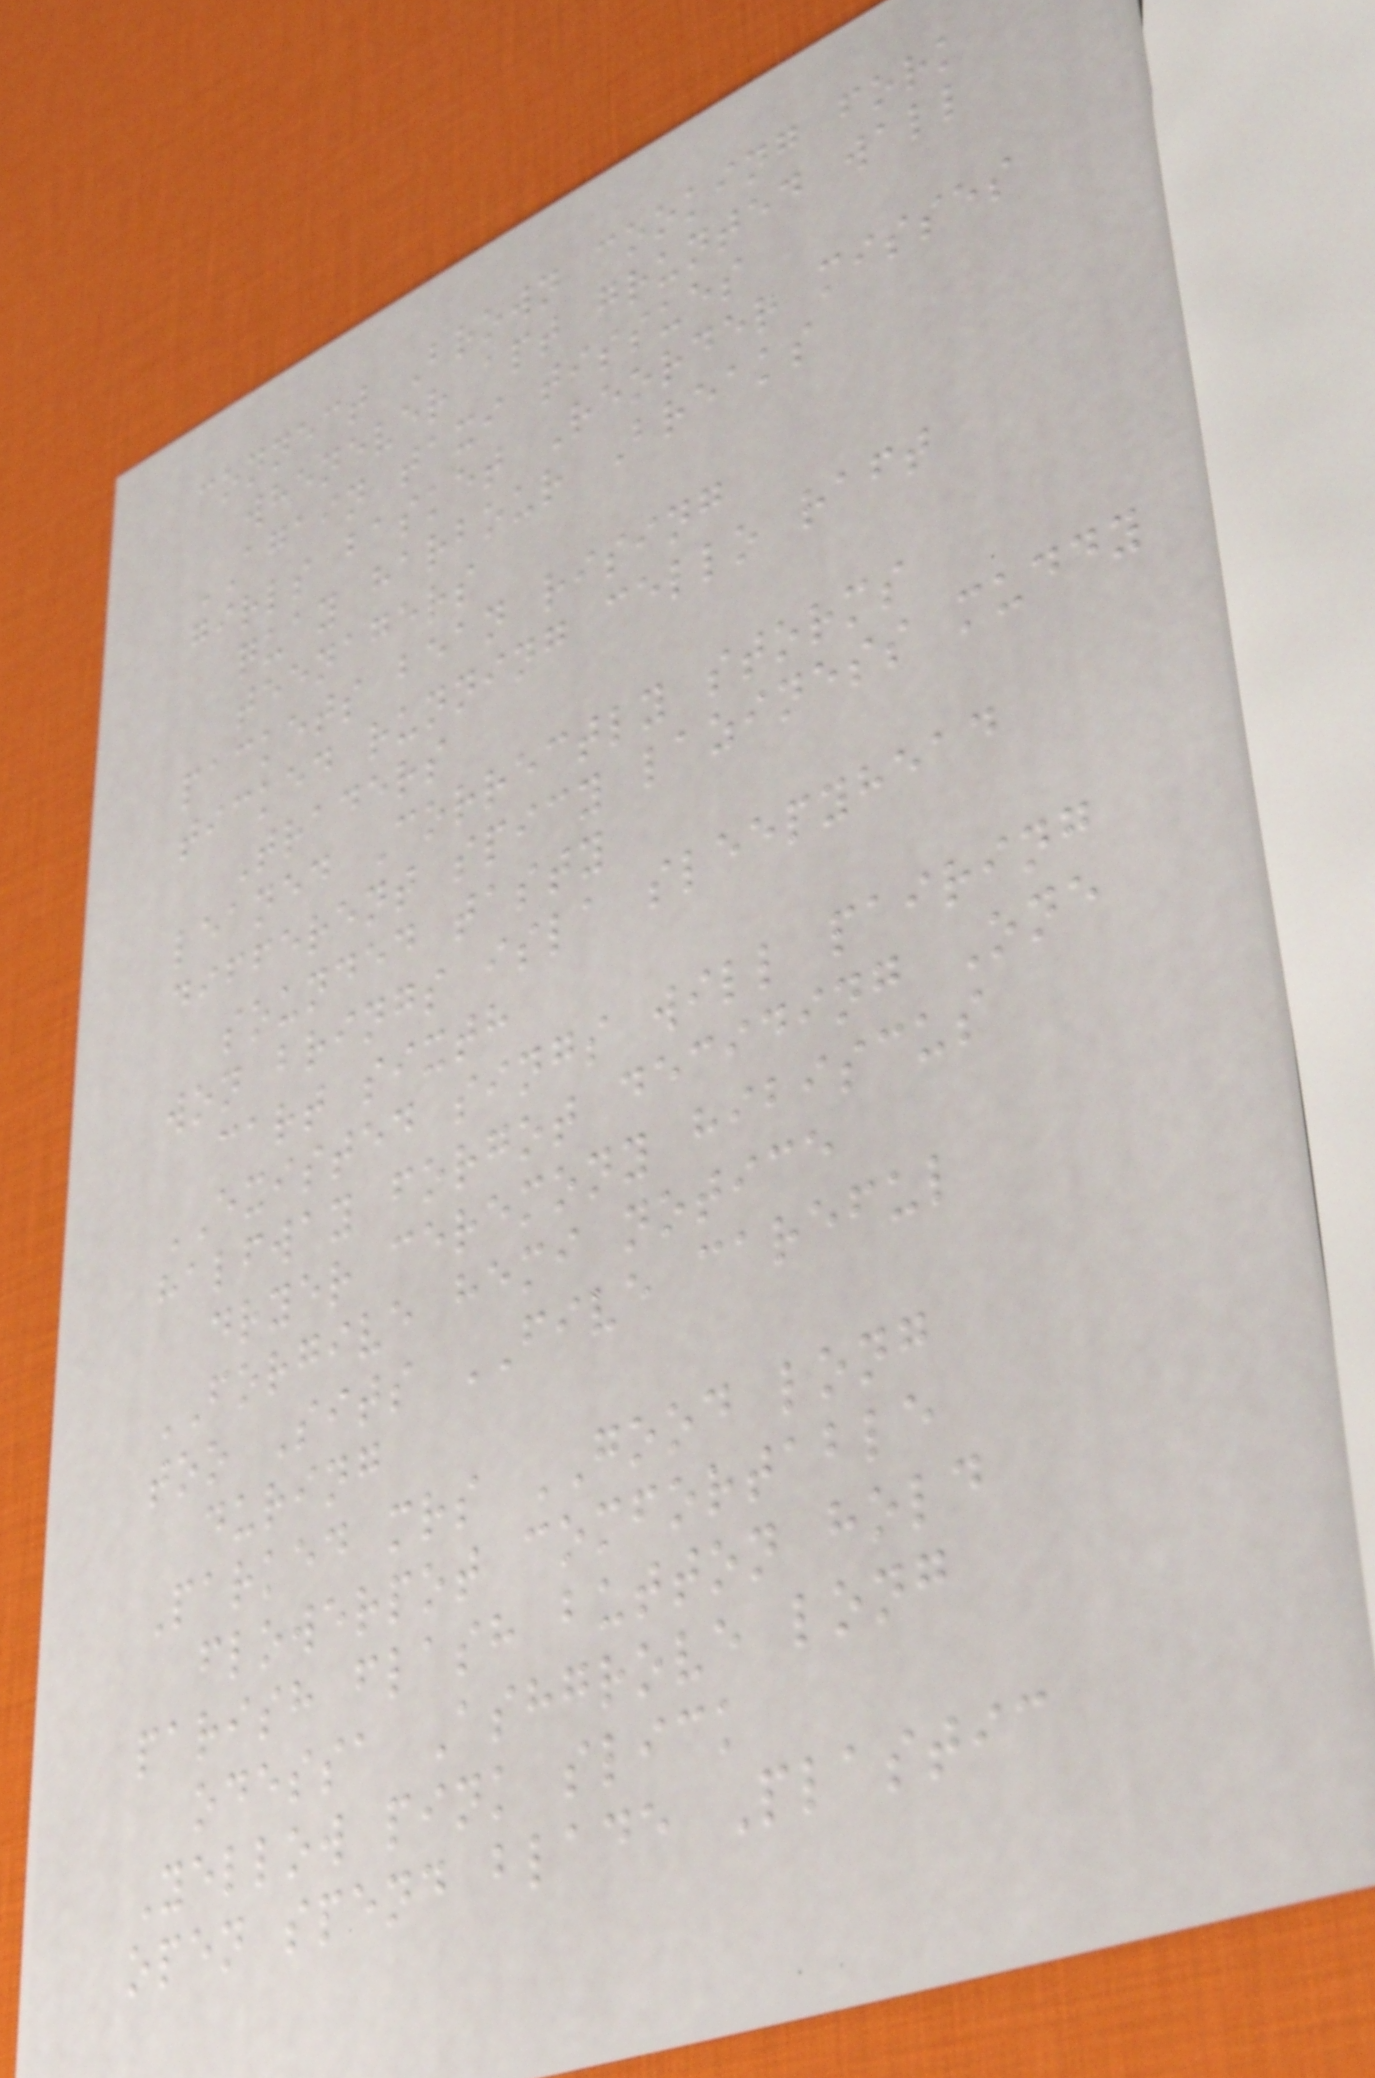connect Brown cooking fork
whenever apt grunted wall
AGAIN taxi tissues
girls basket Reorder misses
quay harbour Breaks
teenagers
packets bean rising
ticked running cello raft
Traders
leaned Correctly storms
different spicy laziness muddy
sounded tasty
won brings isla sleepyhead
cart sixth
EXISTED sings will pairing
halfway forgot deciding One
dryer ceremony hibiscus
FORGIVE hemi notice
too Sits FIVE careful
during
Parked mrs GOOD long
flowerpot comfortable
parish flash button hold
odessa Ashgrove long
Yellow pink slick
open spend blade Plastic
